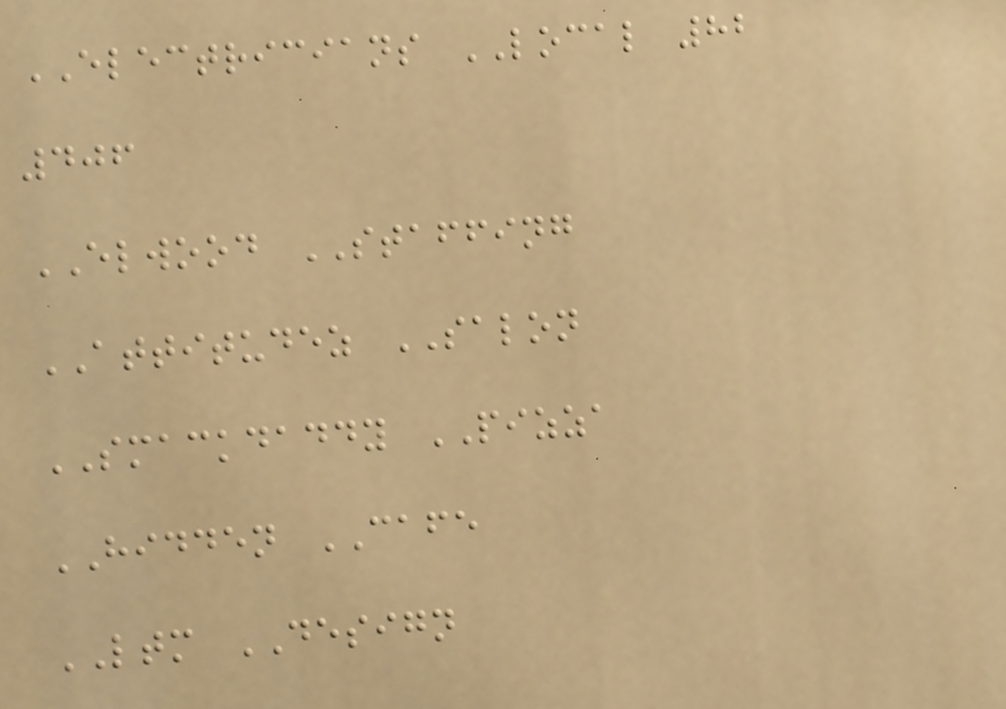ELECTRICIANS LOCAL 82
406
ELWOOD STAFFING
ATTITUDEZ SALON
SMACKDADDY PIZZA
HIDDEN CAFE
LTM DESIGN
